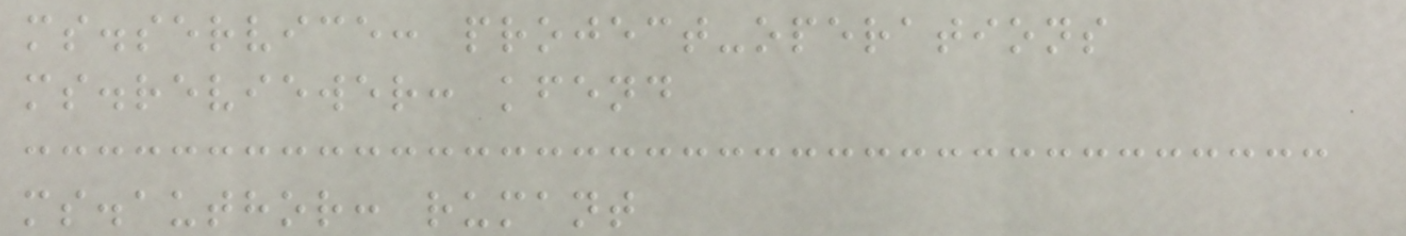ms.service: project-operations
ms.reviewer: kfend
ms.author: rumant
